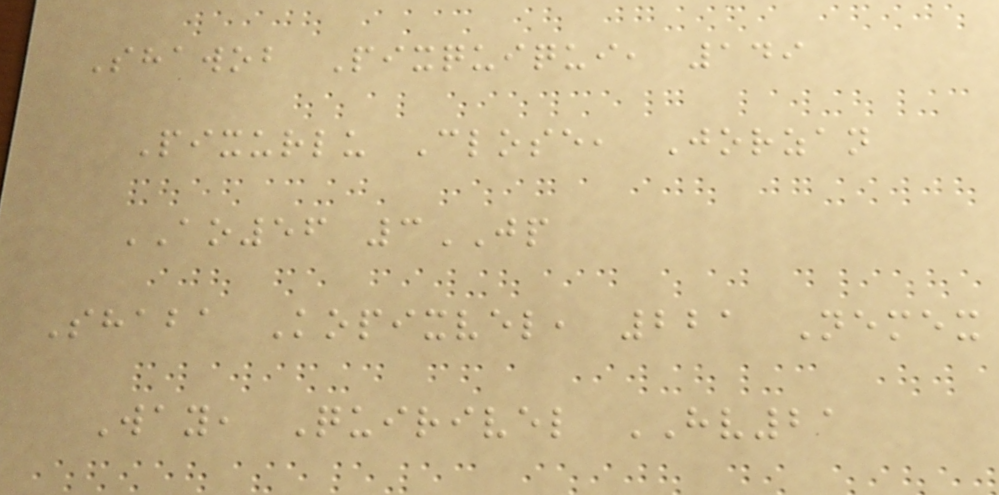Shawob Pixquiqui, 149
Pixurlu Close, Jorzan
AO56 3JP
Shaba Kopixvel, 221 Nemex
Way, Quirivel HV21
